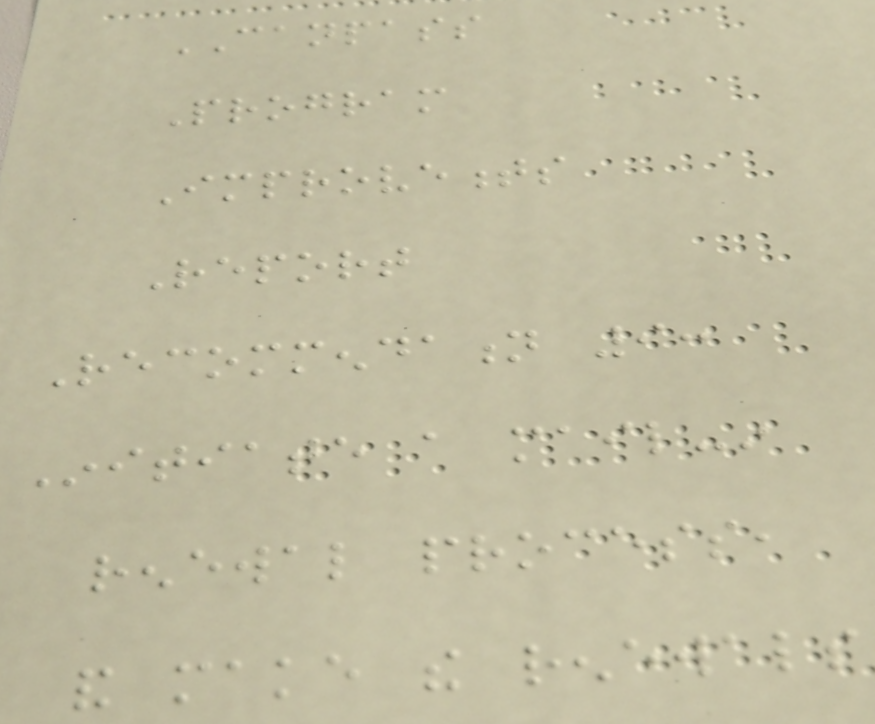CANPASS
Program
Improvements
Report
Recommendation 9:
Initiate a mail-in
renewal process,
and make the renewals
